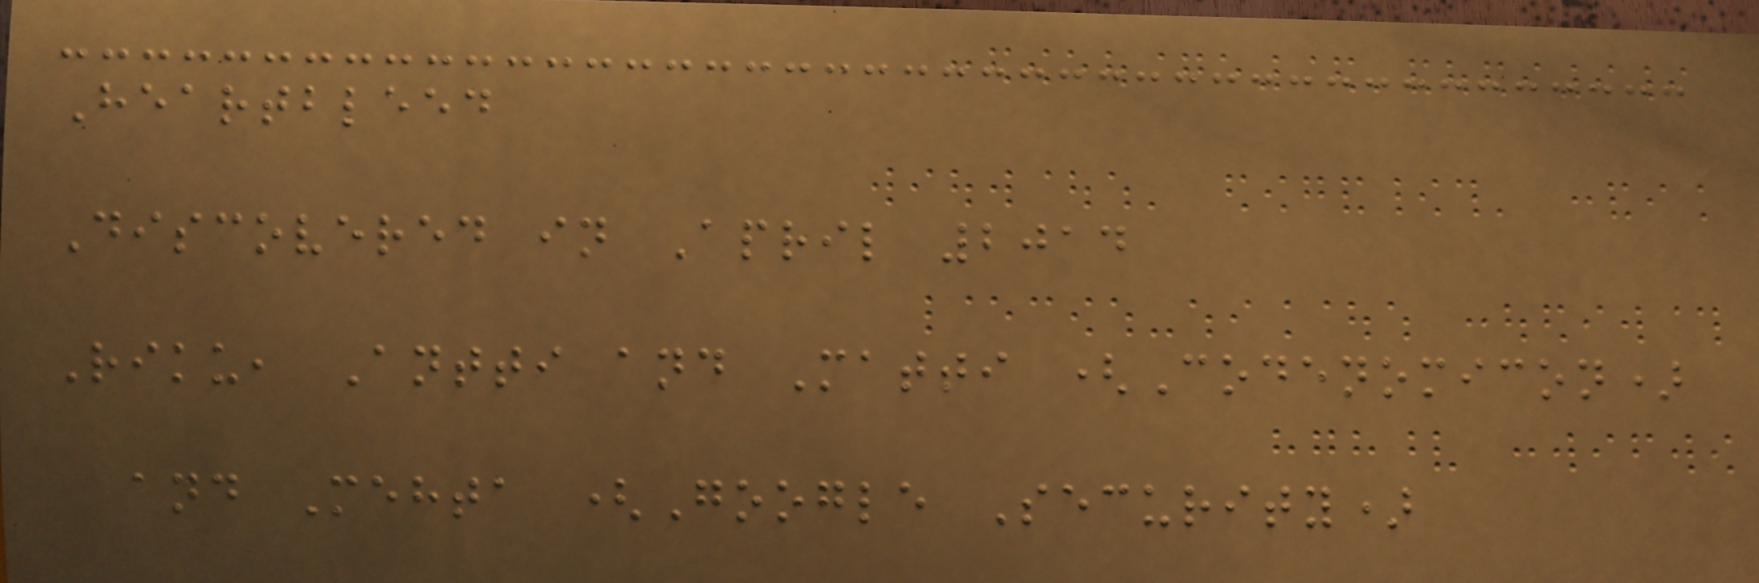Heartbleed
Discovered in April 2014
Riku, Antti and Matti (Codenomicon)
and Mehta (Google Security)
